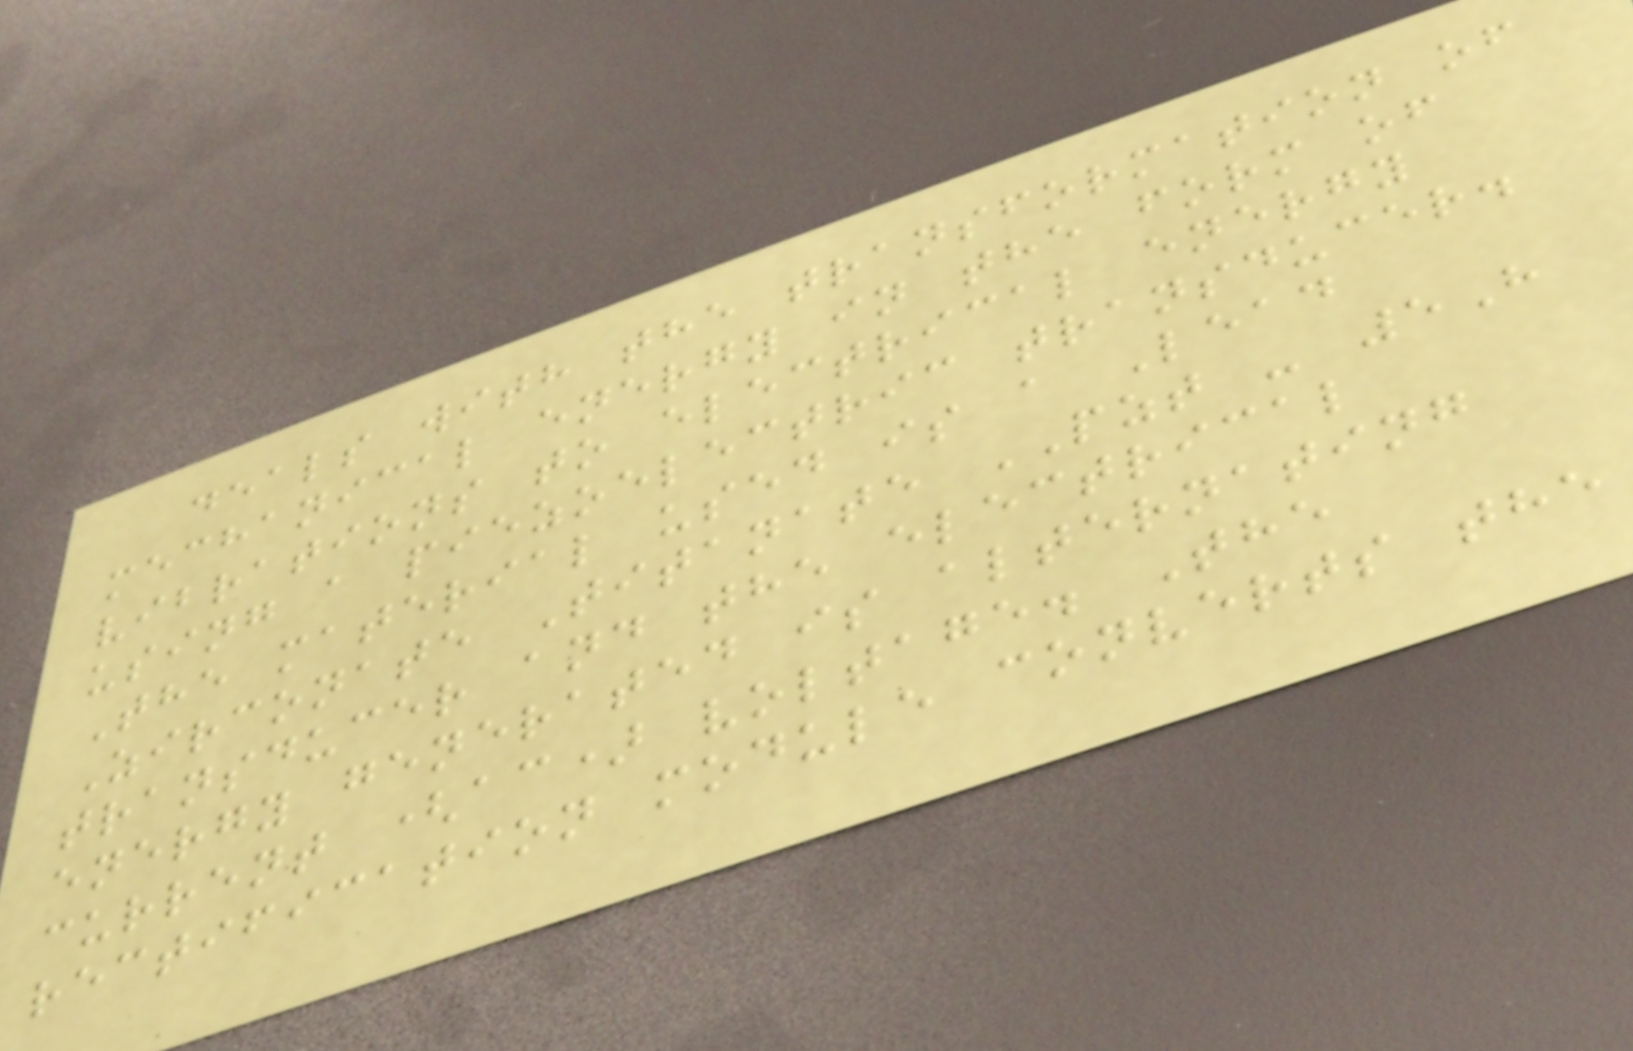deals with the transformation of
mechanical energy in the form of
vibrations to electrical energy
using a piezoelectric transducer.
The material used is a Lead
Zirconate Titanate PZT - 5H
transducer and the electrical
energy generated is alternating
current (ac) voltage. The
rectification module converts the
